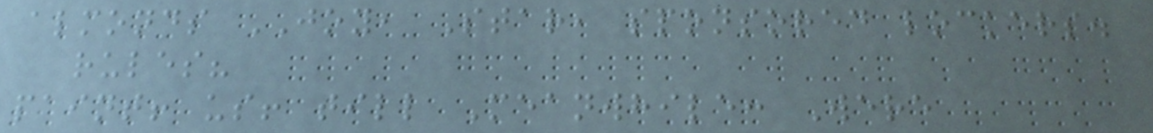almonds JOY, Star, sponsored lockers.
rules?
paint! us! till Meanwhile: Were
